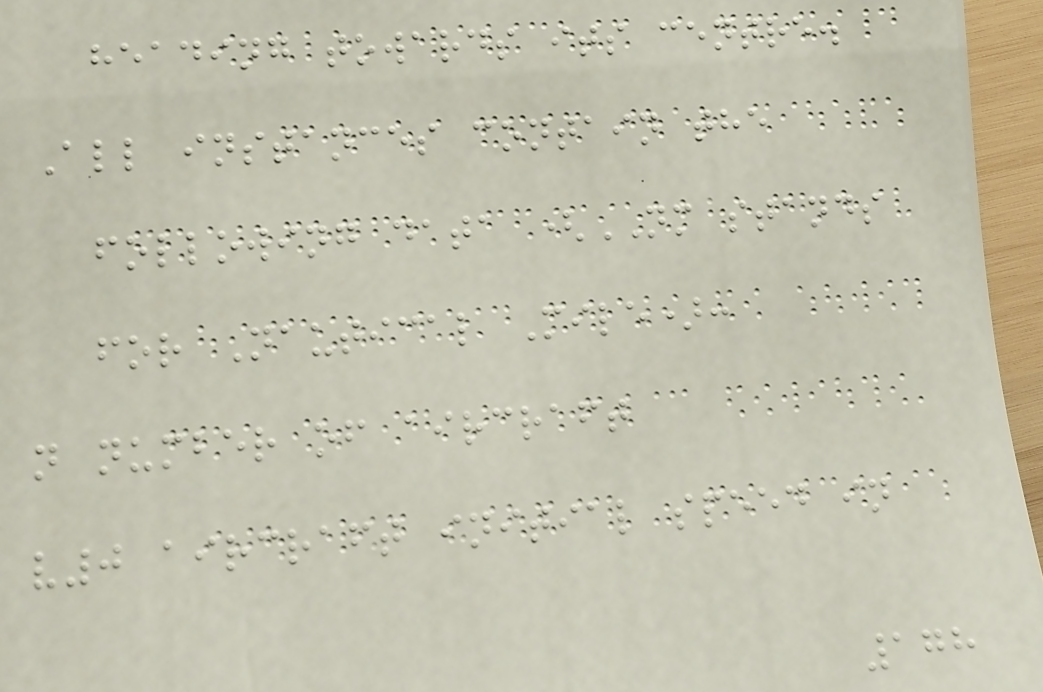heading towards its centre.
All instances contain the
following data (NM stands
for Nautical Mile):
n number of aircraft
v0 aircraft initial speed in
178
